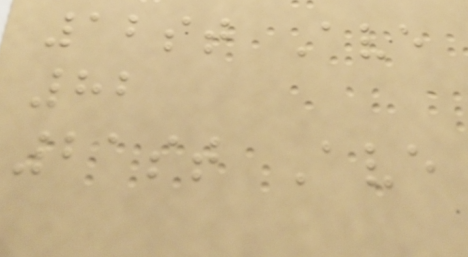12st Ave
82
21st Ave
